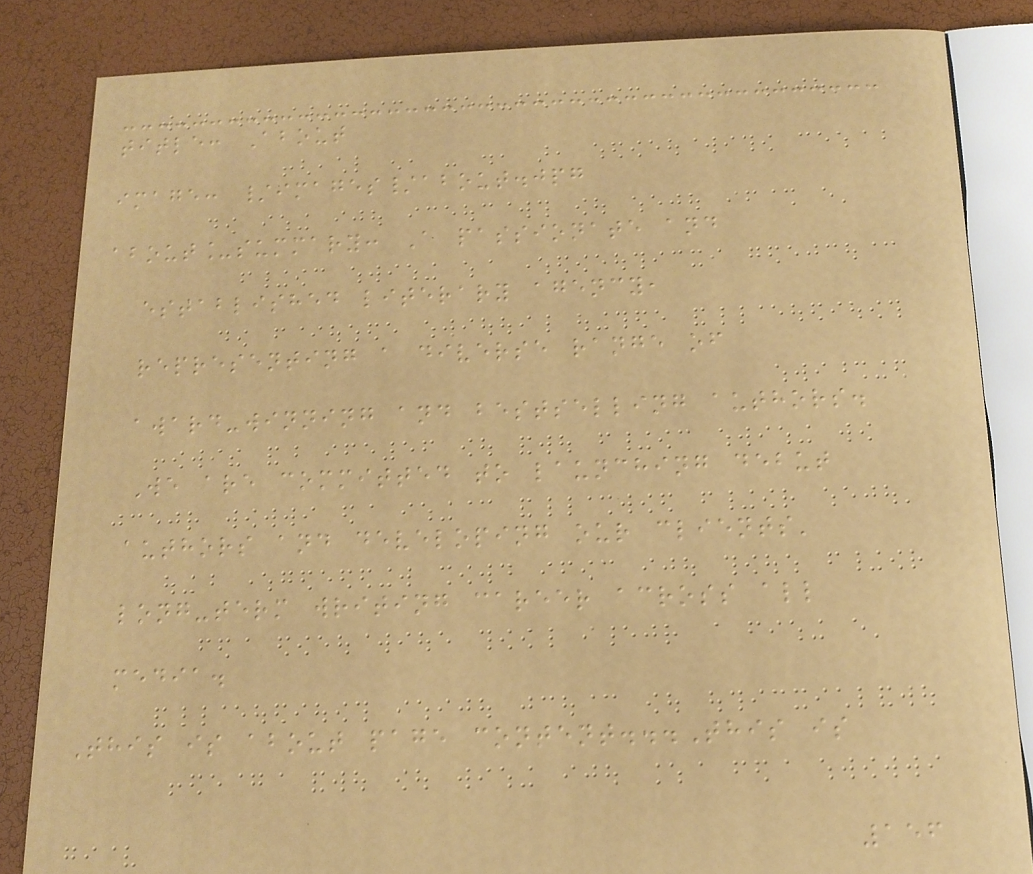title: About
image: /images/about.jpg
about_summary: A passionate and
established literary agency,
representing a diverse range of
award-winning and bestselling authors.
We are committed to launching debut
authors and developing our clients'
long-term writing career across all
media.
This is about page content...This is
156
